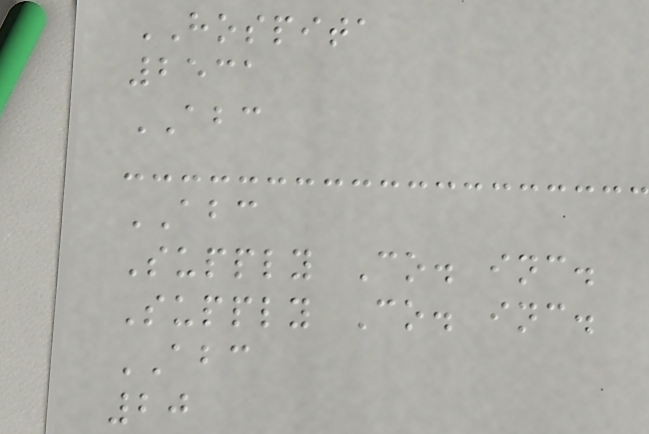HOSPITA
2531
ABC
ABC
Supply Co. inc.
Supply Co. inc.
ABC
20
